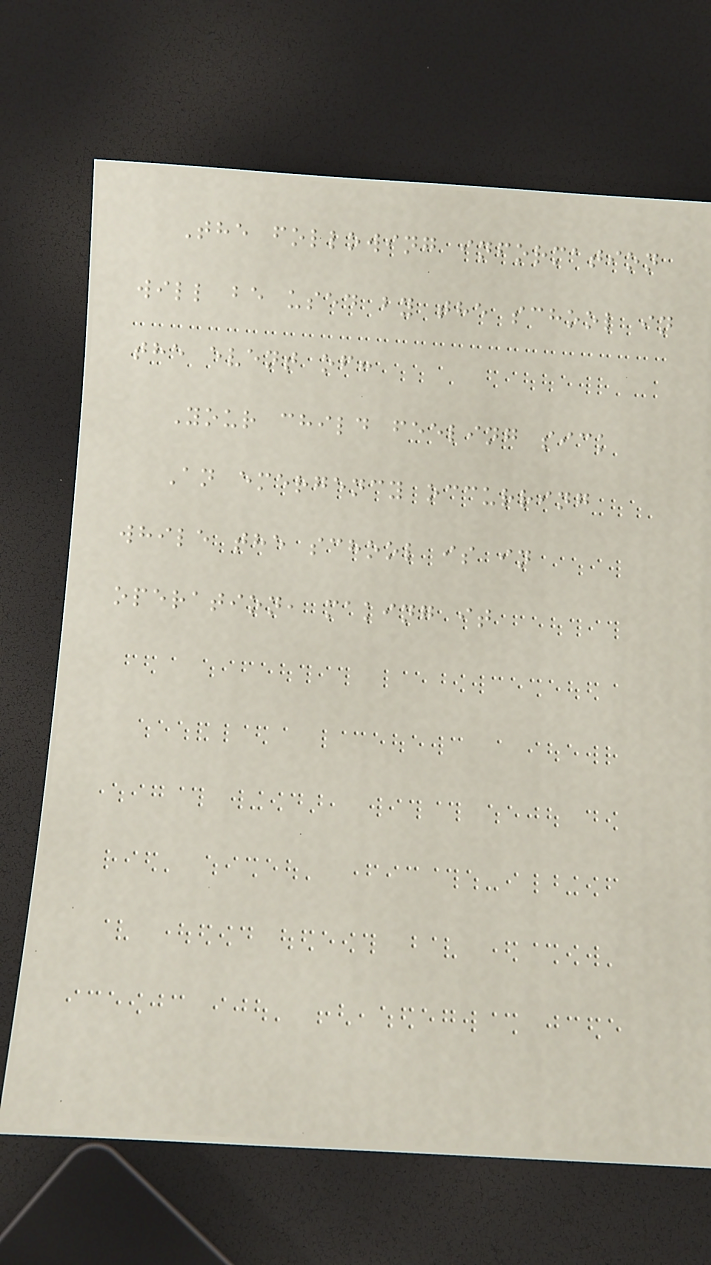The following information
will be used by the school in
the event of:
Your child feeling sick
An emergency occurring
while the school is in
operation, making it
